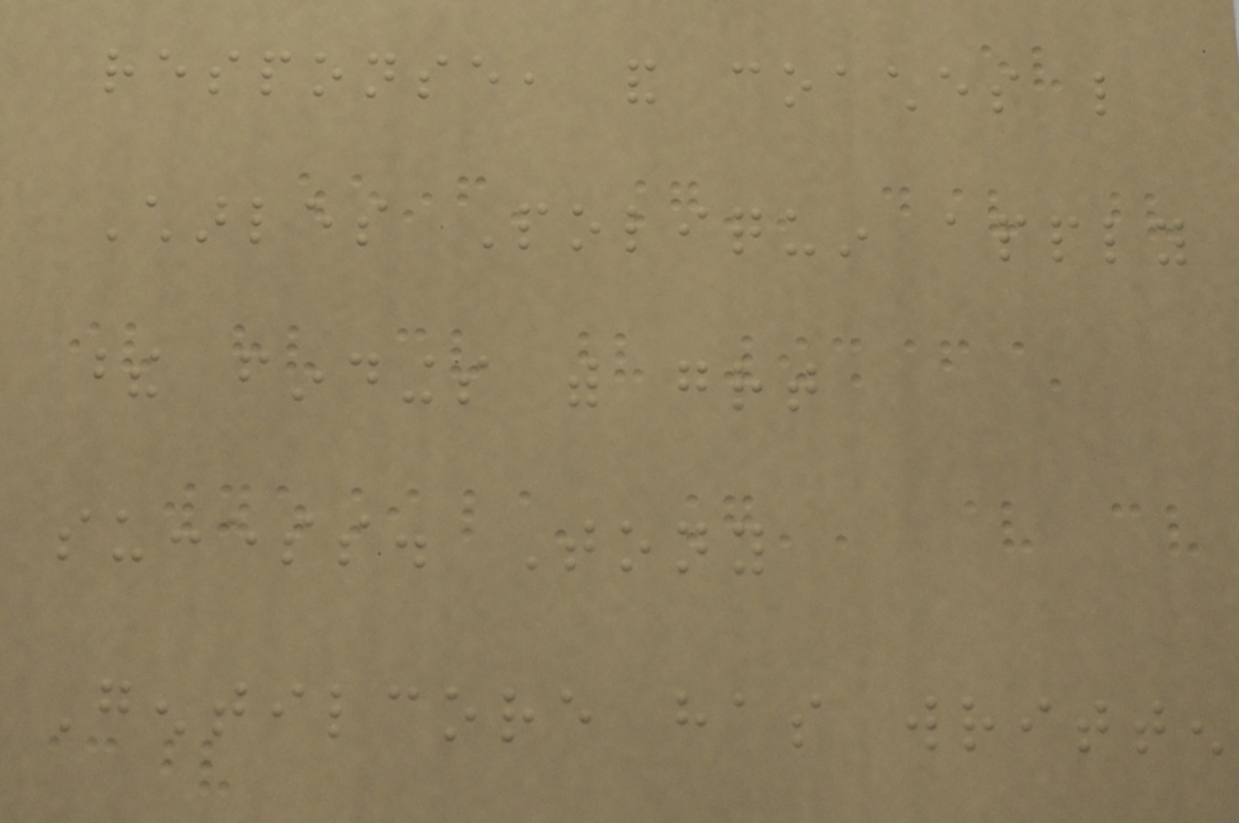response, and coaches like
Charles Poliquin apply
these findings with great
success. Tony
Gentilcore has written
